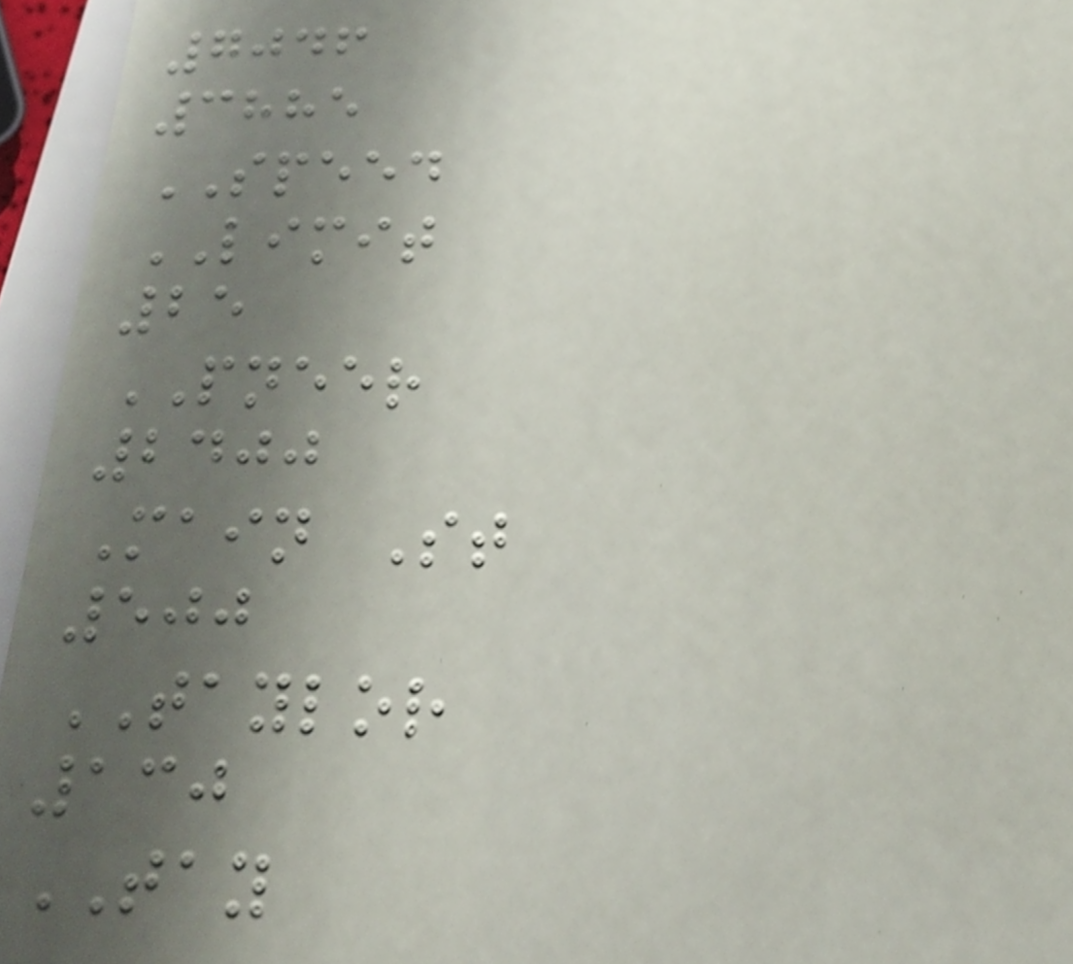7046
3885
SPEED
LIMIT
25
PNEER
2400
Main St
500
TAYLOR
130
TAY
